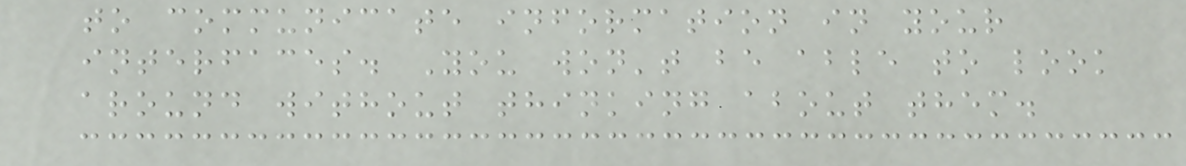to communicate information in your
interfaces. You won't be able to look
around without thinking about them.
